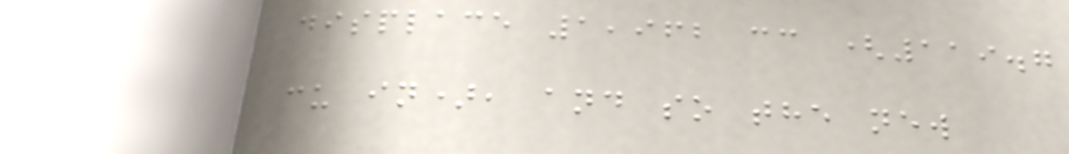displace 1,962 cc (119.7
cu in), and so the new
